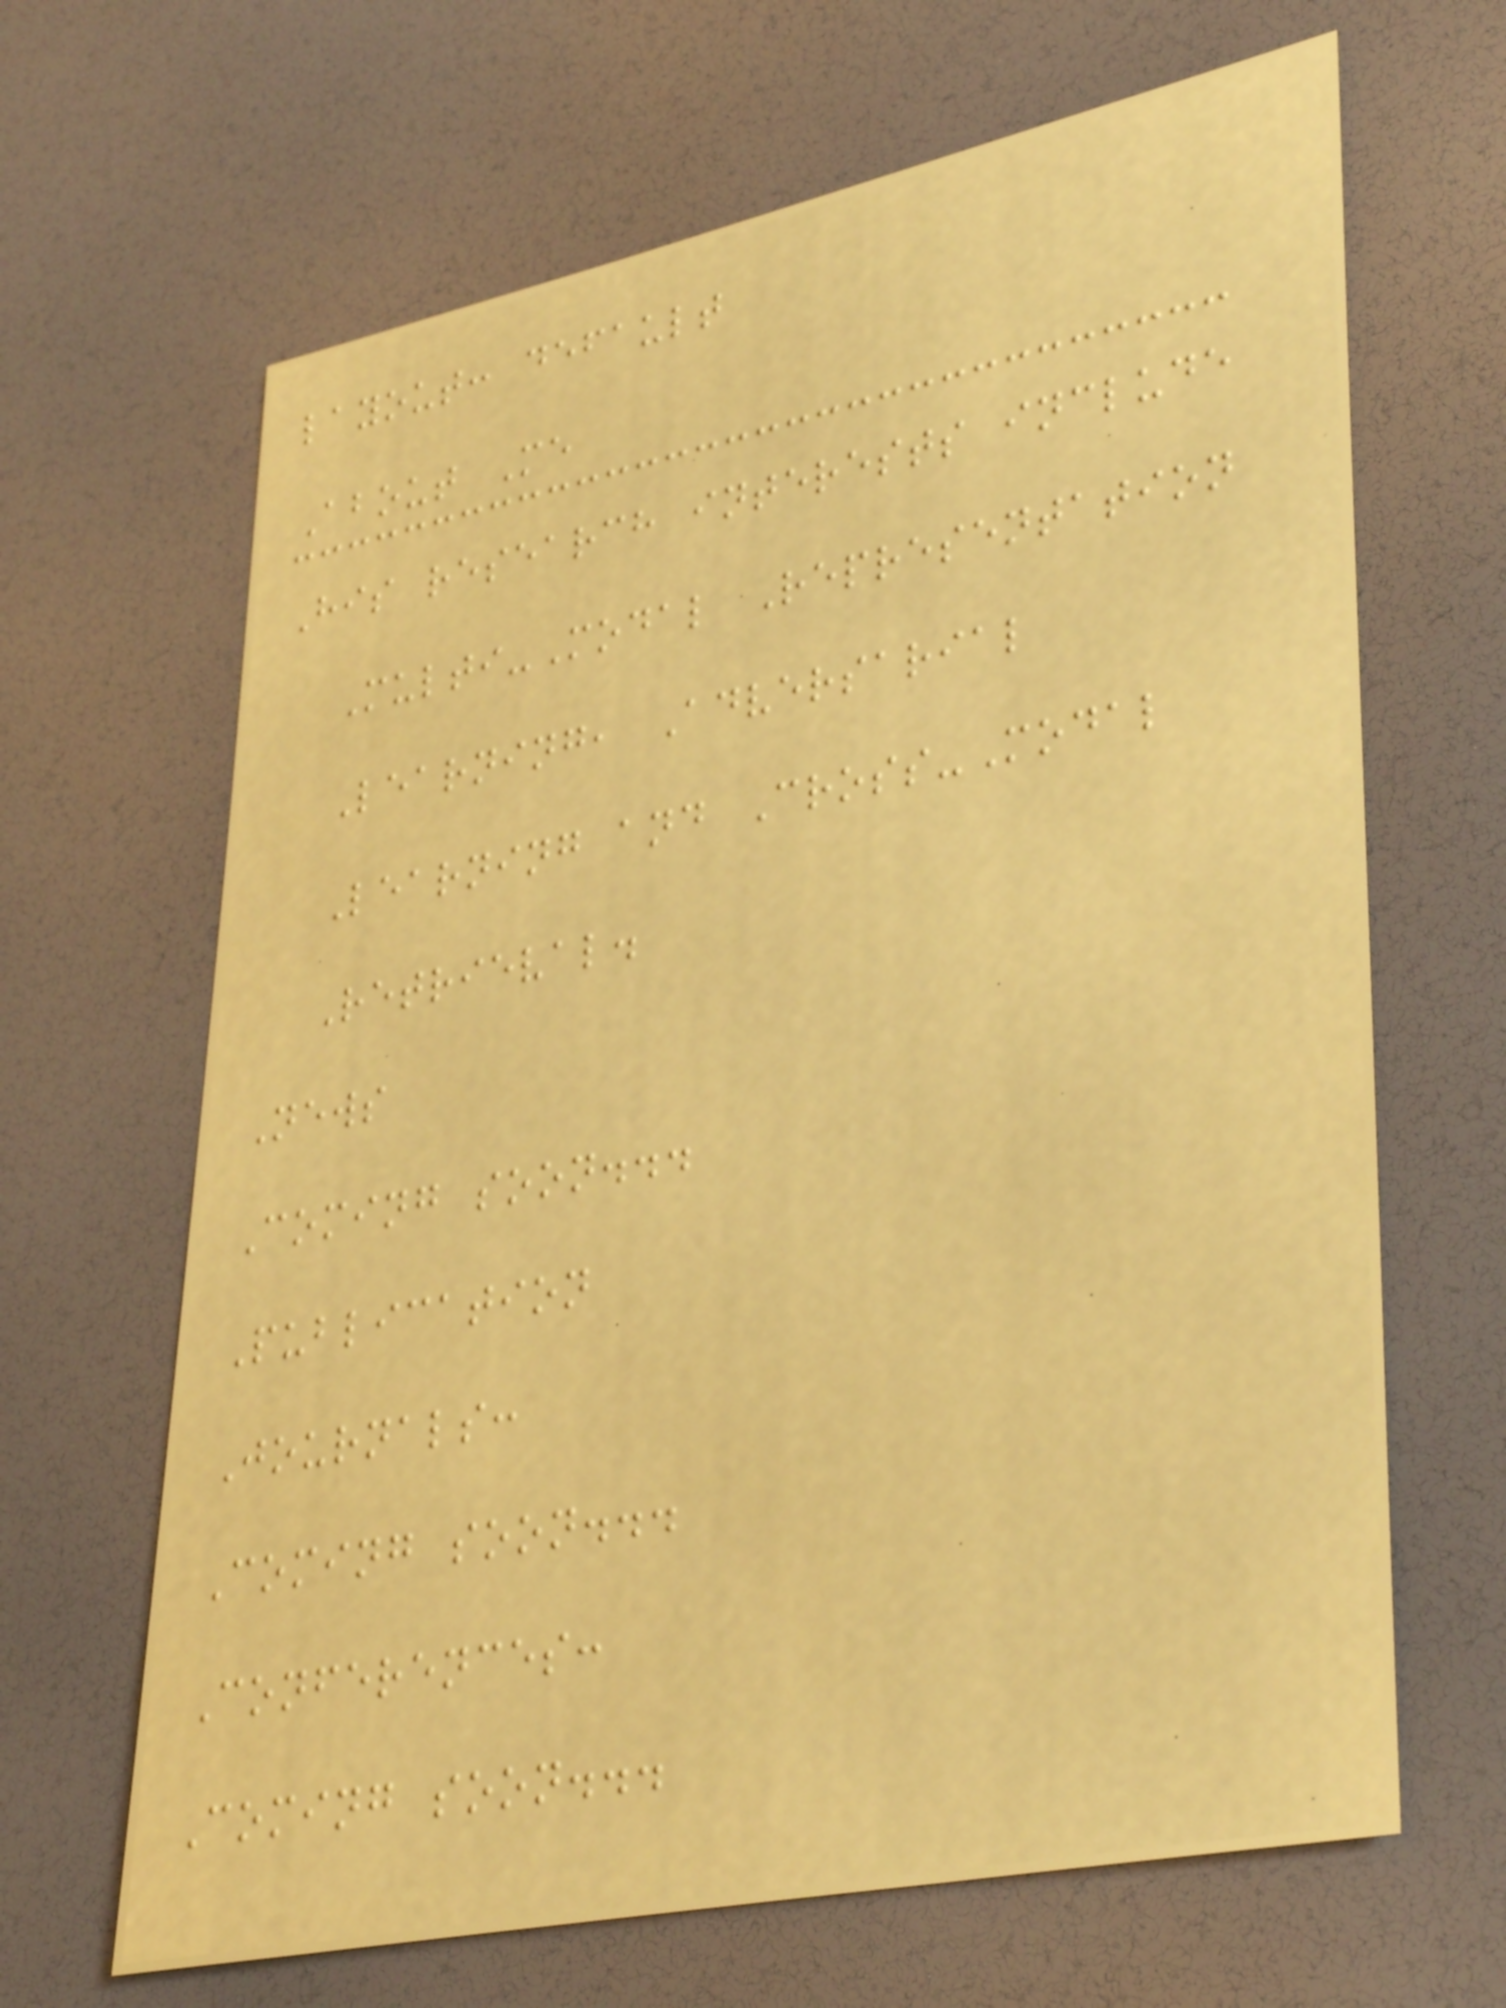layout: default
About Me
His research interests include
Multi-Modal Representation
Learning, Adversarial
Learning and Cross-Modal
Retrieval.
News
Coming soon...
Publication
Journals:
Coming soon...
Conferences:
Coming soon...
